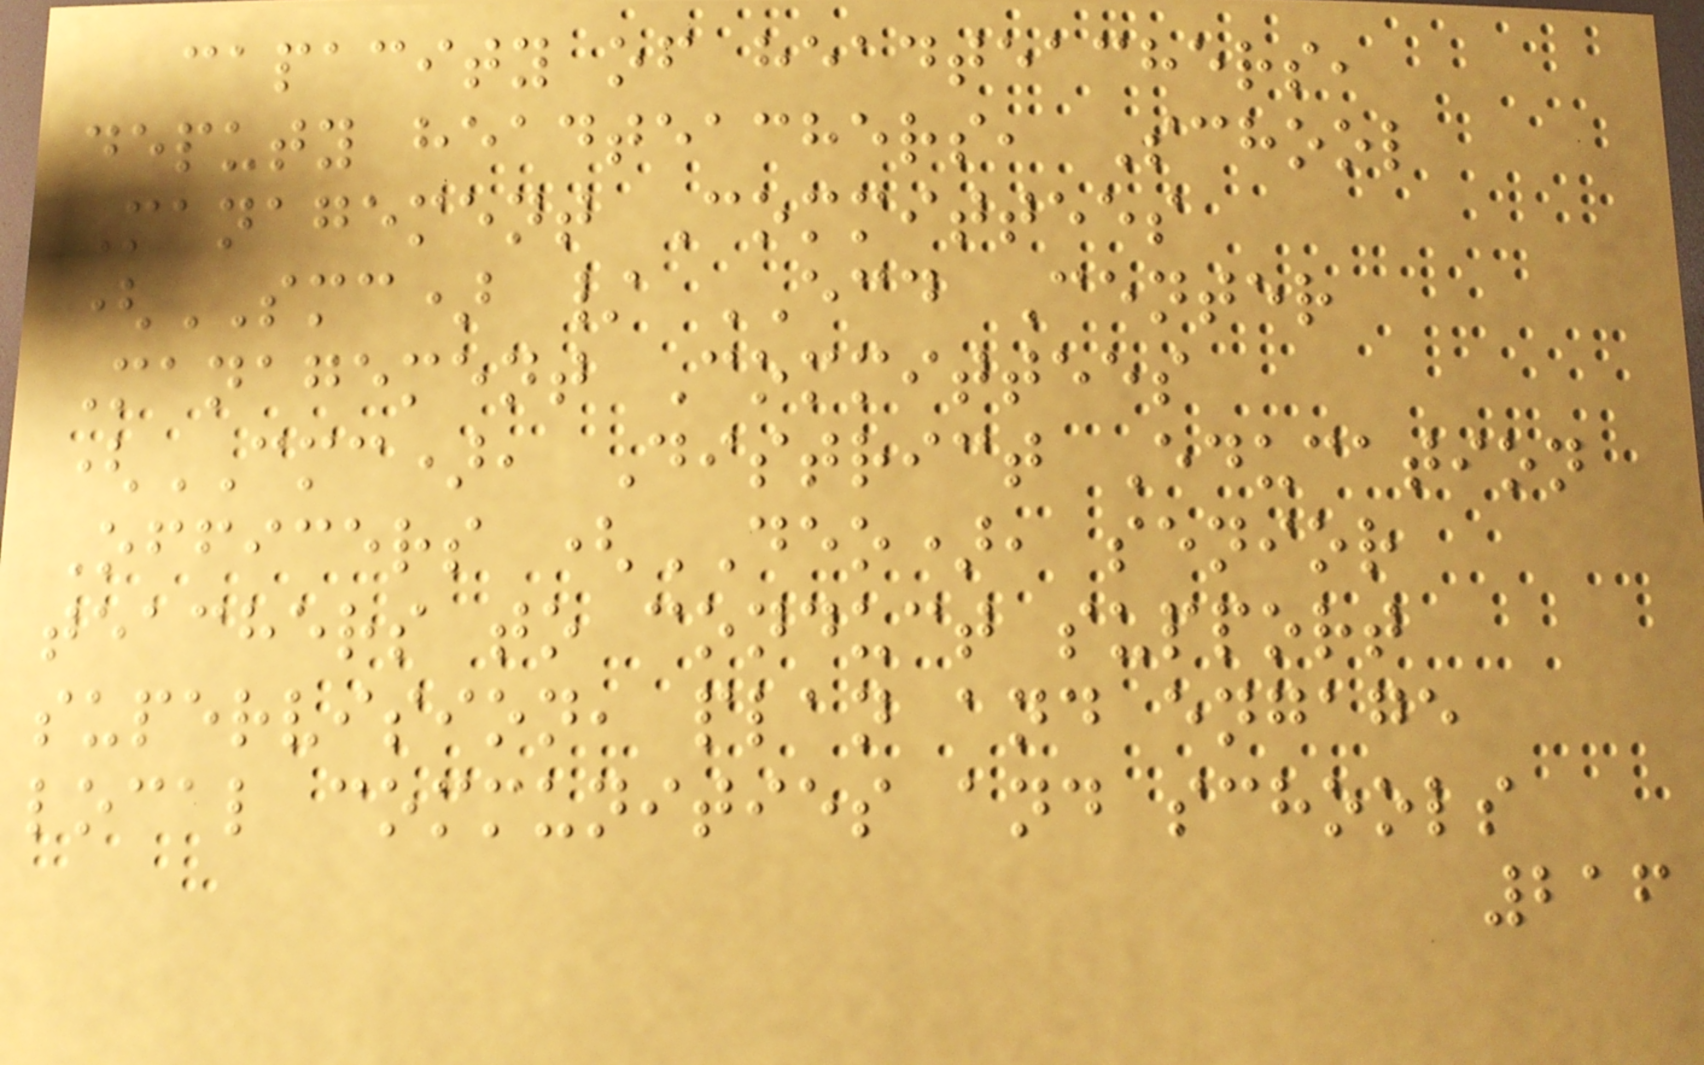capacity of headteachers,
deputy headteachers, School
Management Committees
(SMC) / ECD Center
Management Committees
(CMC), District Education
Officers (DEO), senior
teachers to conduct support
supervision, plan and engage
local communities and schools
216
